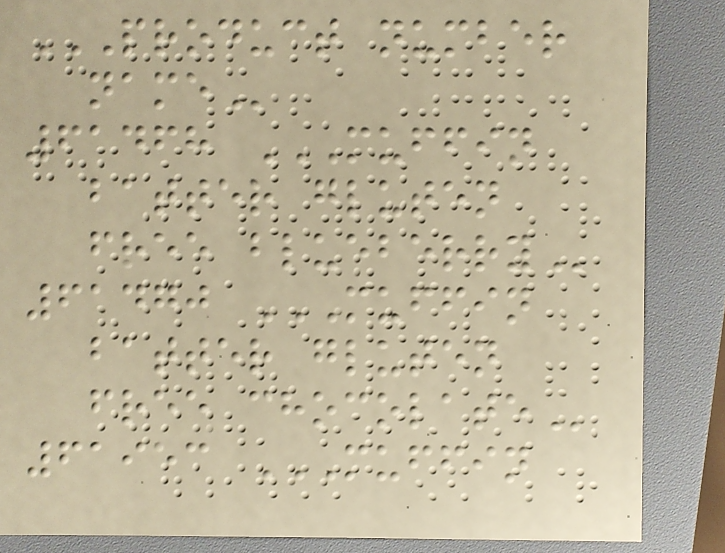PRODUCT NUMBER
NAME
61468 MUFFIN
BATTER GLUTEN
FREE BLUEBERRY
61470 MUFFIN
BATTER GLUTEN
FREE CHOCOLATE
61953 MUFFIN
